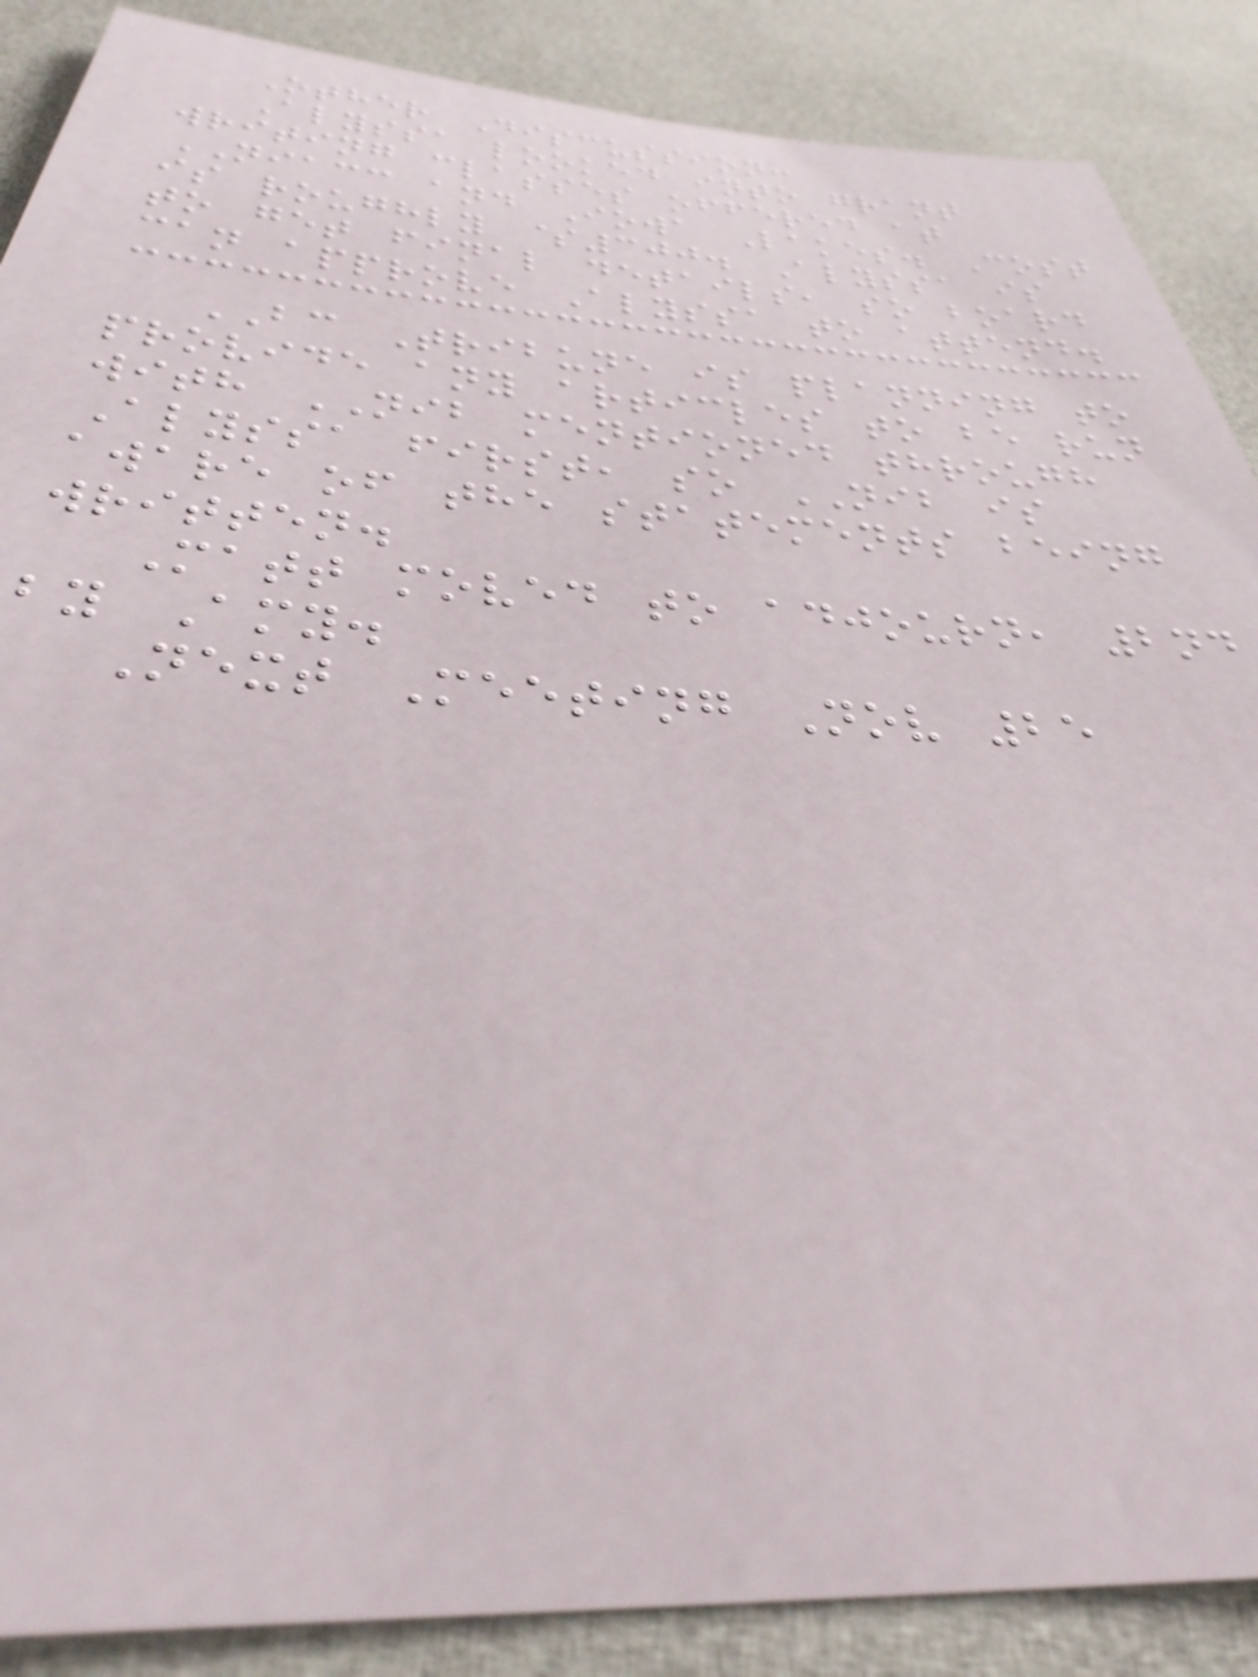Other Discussion:
Alyssa looked into grant
writing classes offered at
NIACC and Iowa Lakes. Cost
is roughly $300. Alyssa is
to get final details, so board
can approve Alyssa to attend.
BC Tribune is planning to
provide any articles to be run
with NIB mentioned through
Alyssa first, so NIB is
aware of the statements being
written.
Matt moved to adjourn, 2nd
by Amy.
Next Meeting Nov 25
